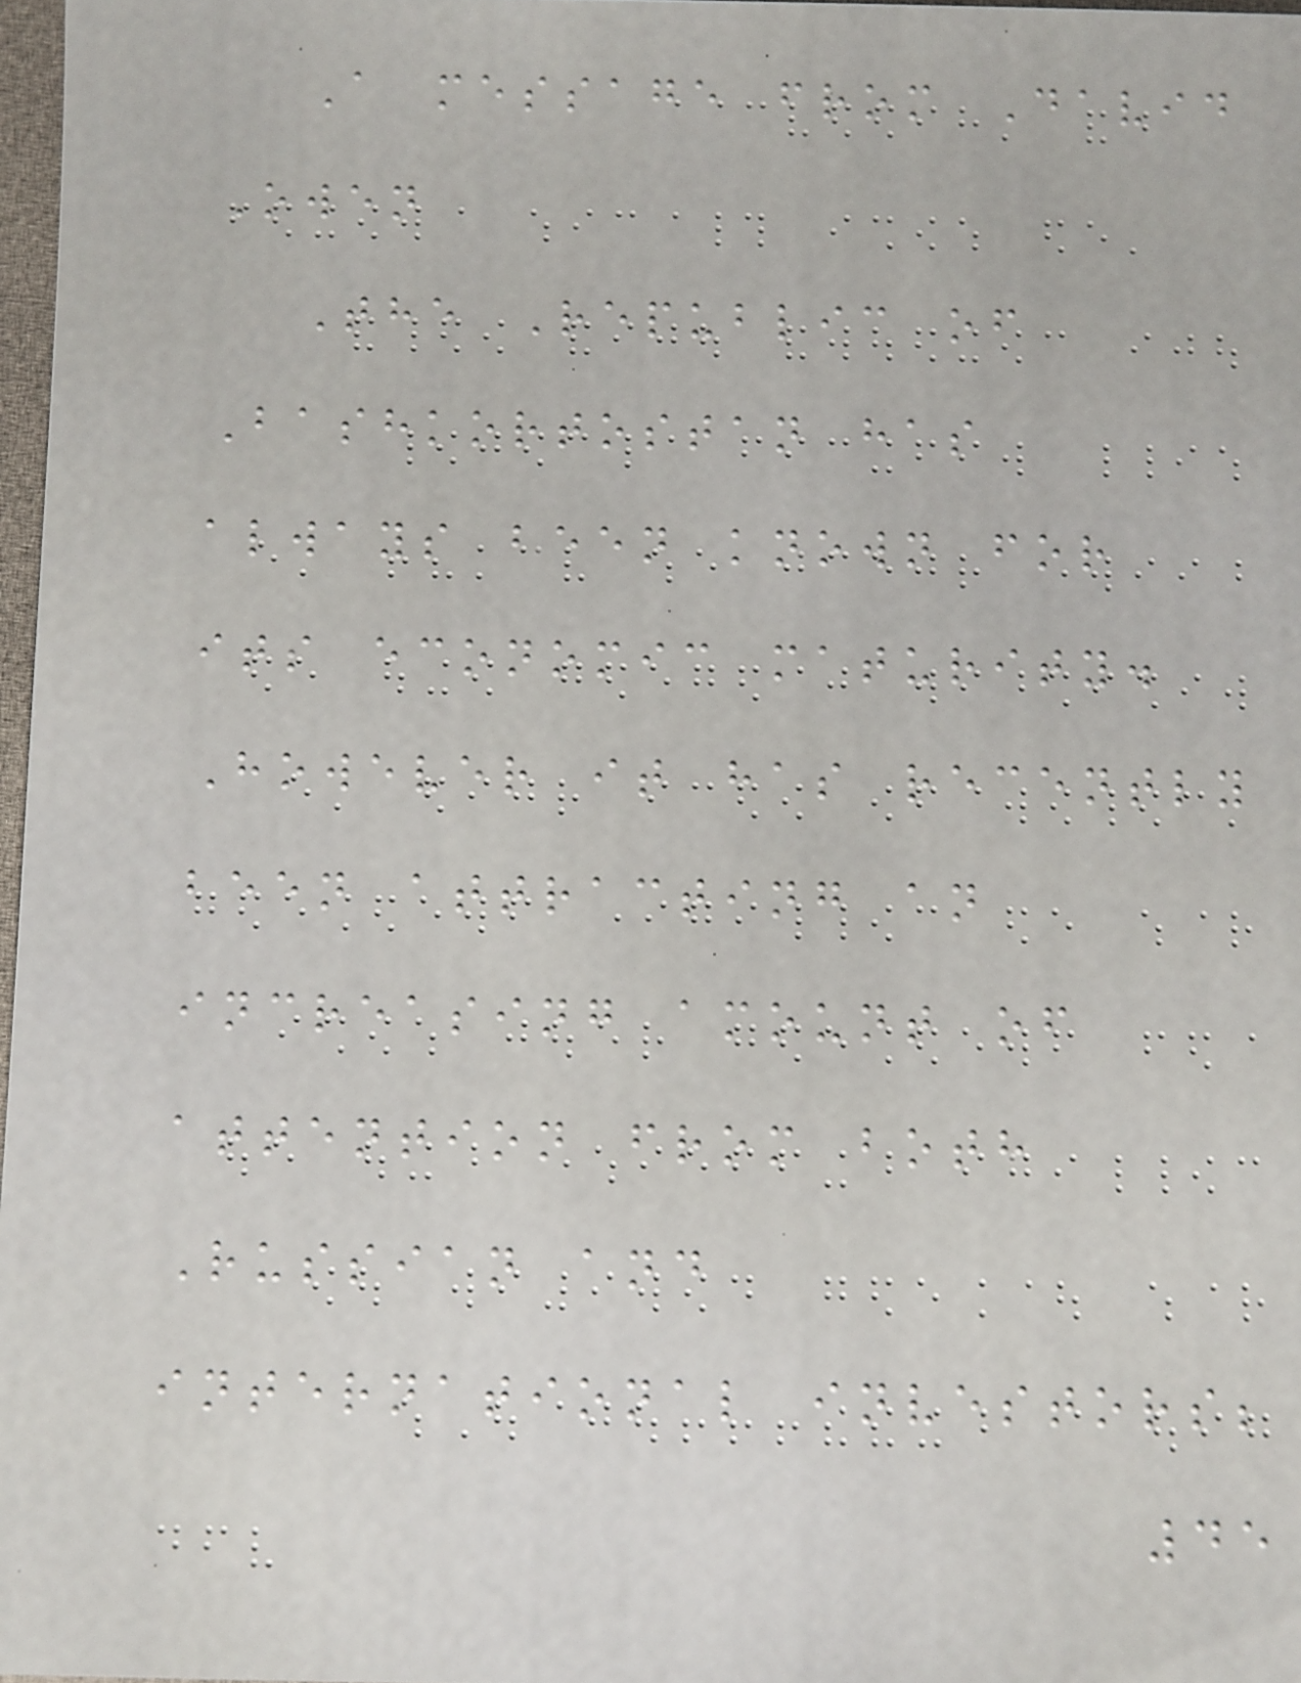A message from David
Owen
The Republic of
Bashkortostan has
always been known for
its economic maturity.
However it has recently
been attracting an
increasing amount of
attention from both
Russian and
international investors;
45
